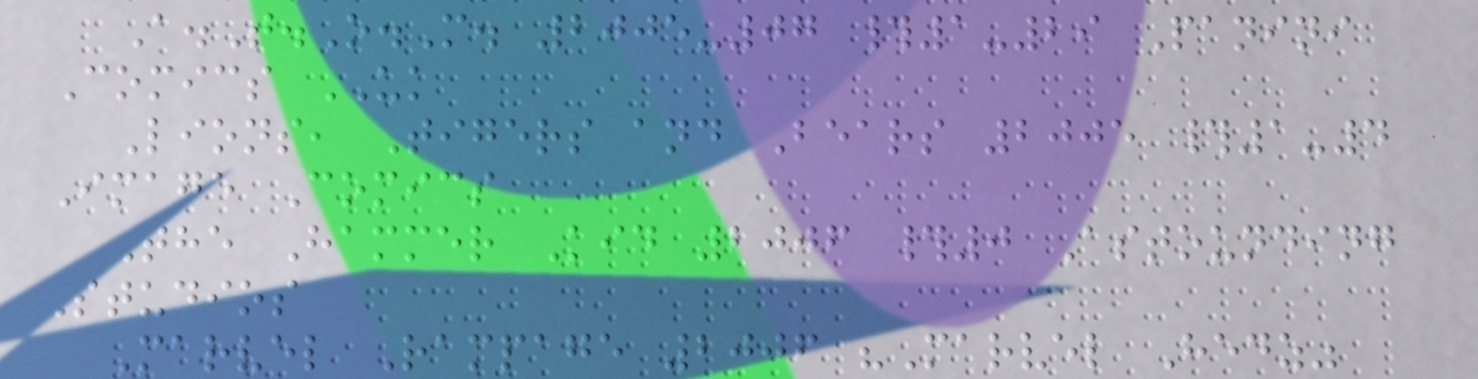A.T.O.M. 2005-07 #1-29 Panini
Comics UK
Lions, Tigers and Bears 2005 #1-4
Image Comics
The Hammer Kid 2006 #0 Astounding
Studios
Marvel Rampage 2006 "Marvel Hedz"
